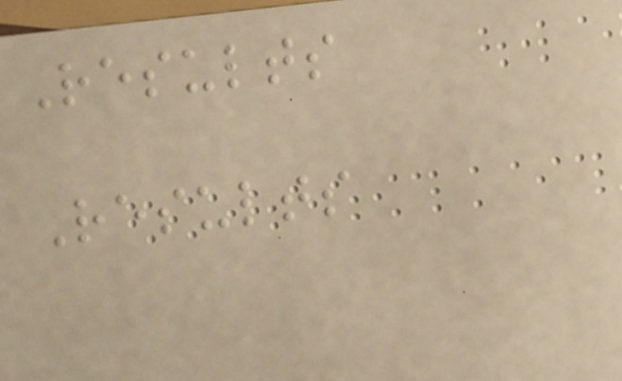Results
Results
